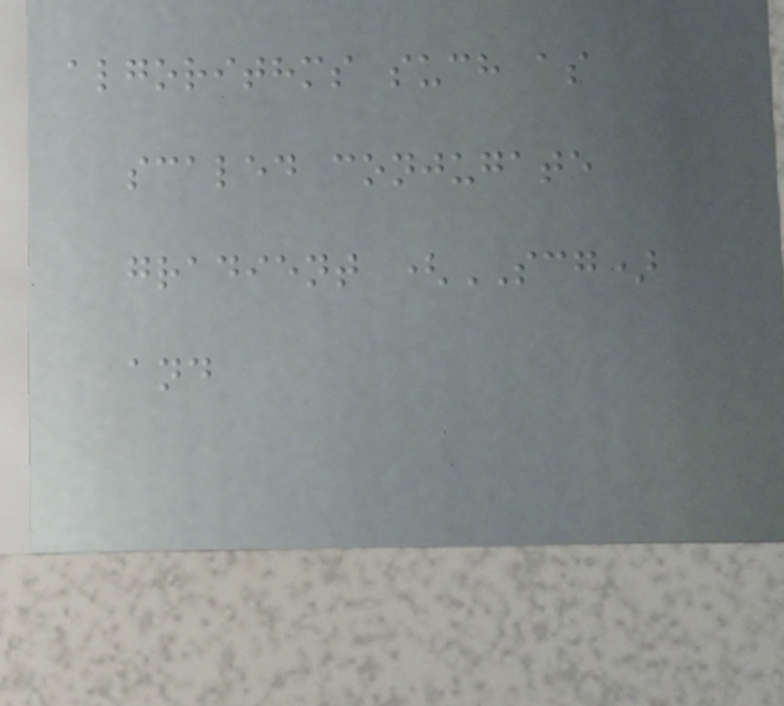algorithms such as
scaled conjugate
gradient (SCG)
and
